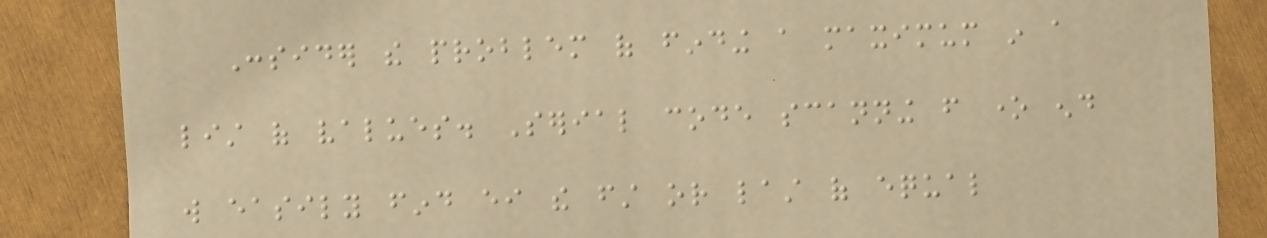Consider the problem of finding a maximum in a
list of values. Serial code scanning from one end
will easily find either the first or last of equal
